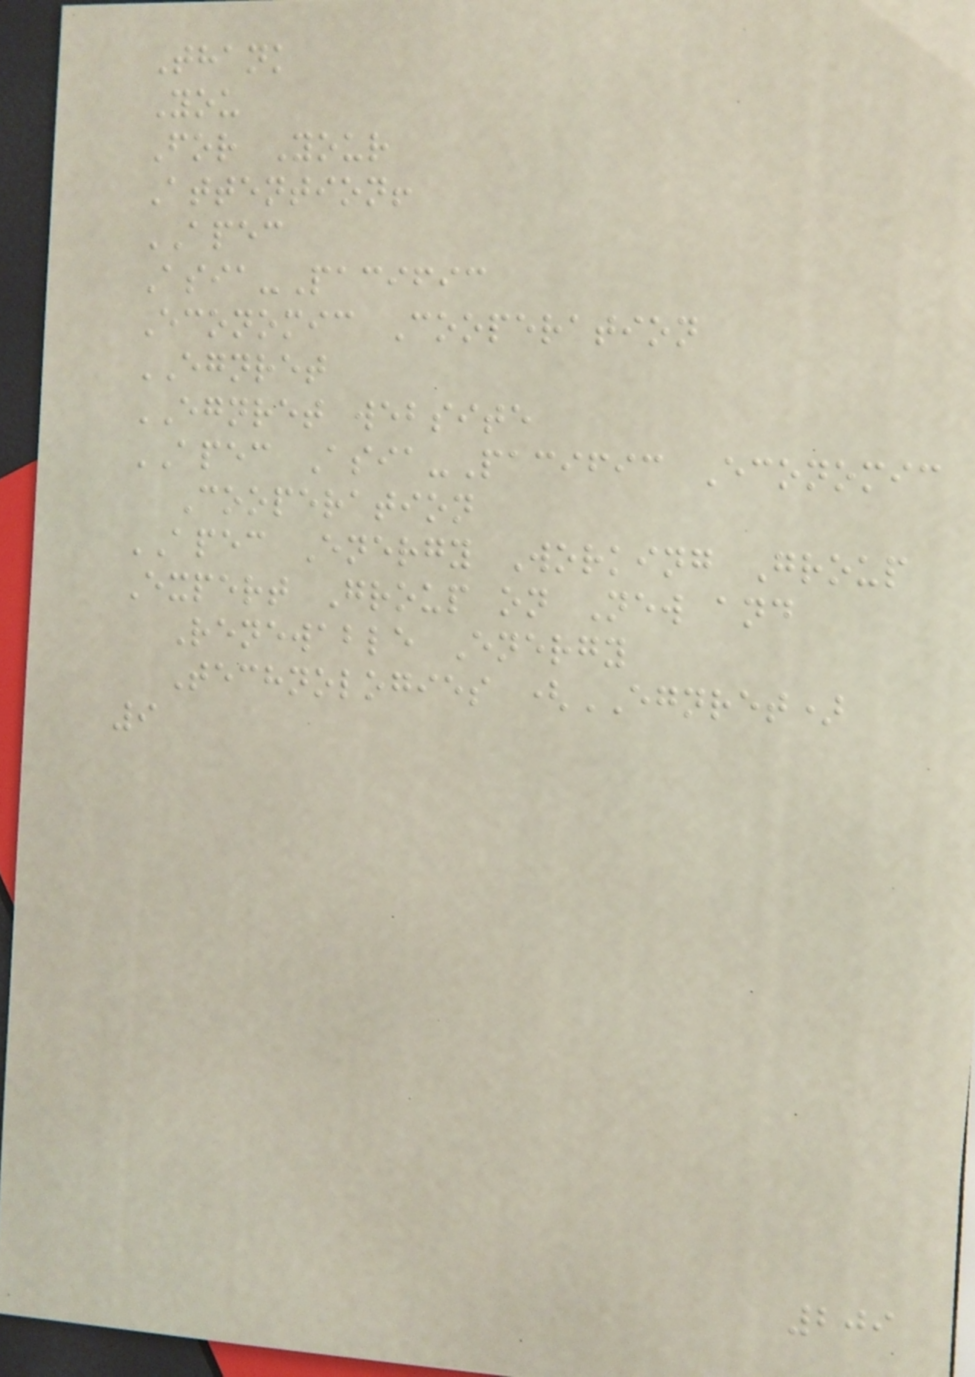Thank
You
For Your
Attention!
APEC
Asia-Pacific
Economic Cooperation
EGNRET
EGNRET website
APEC Asia-Pacific Economic
Cooperation
APEC Energy Working Group
Expert Group on New and
Renewable Energy
Technologies (EGNRET)
9
209
